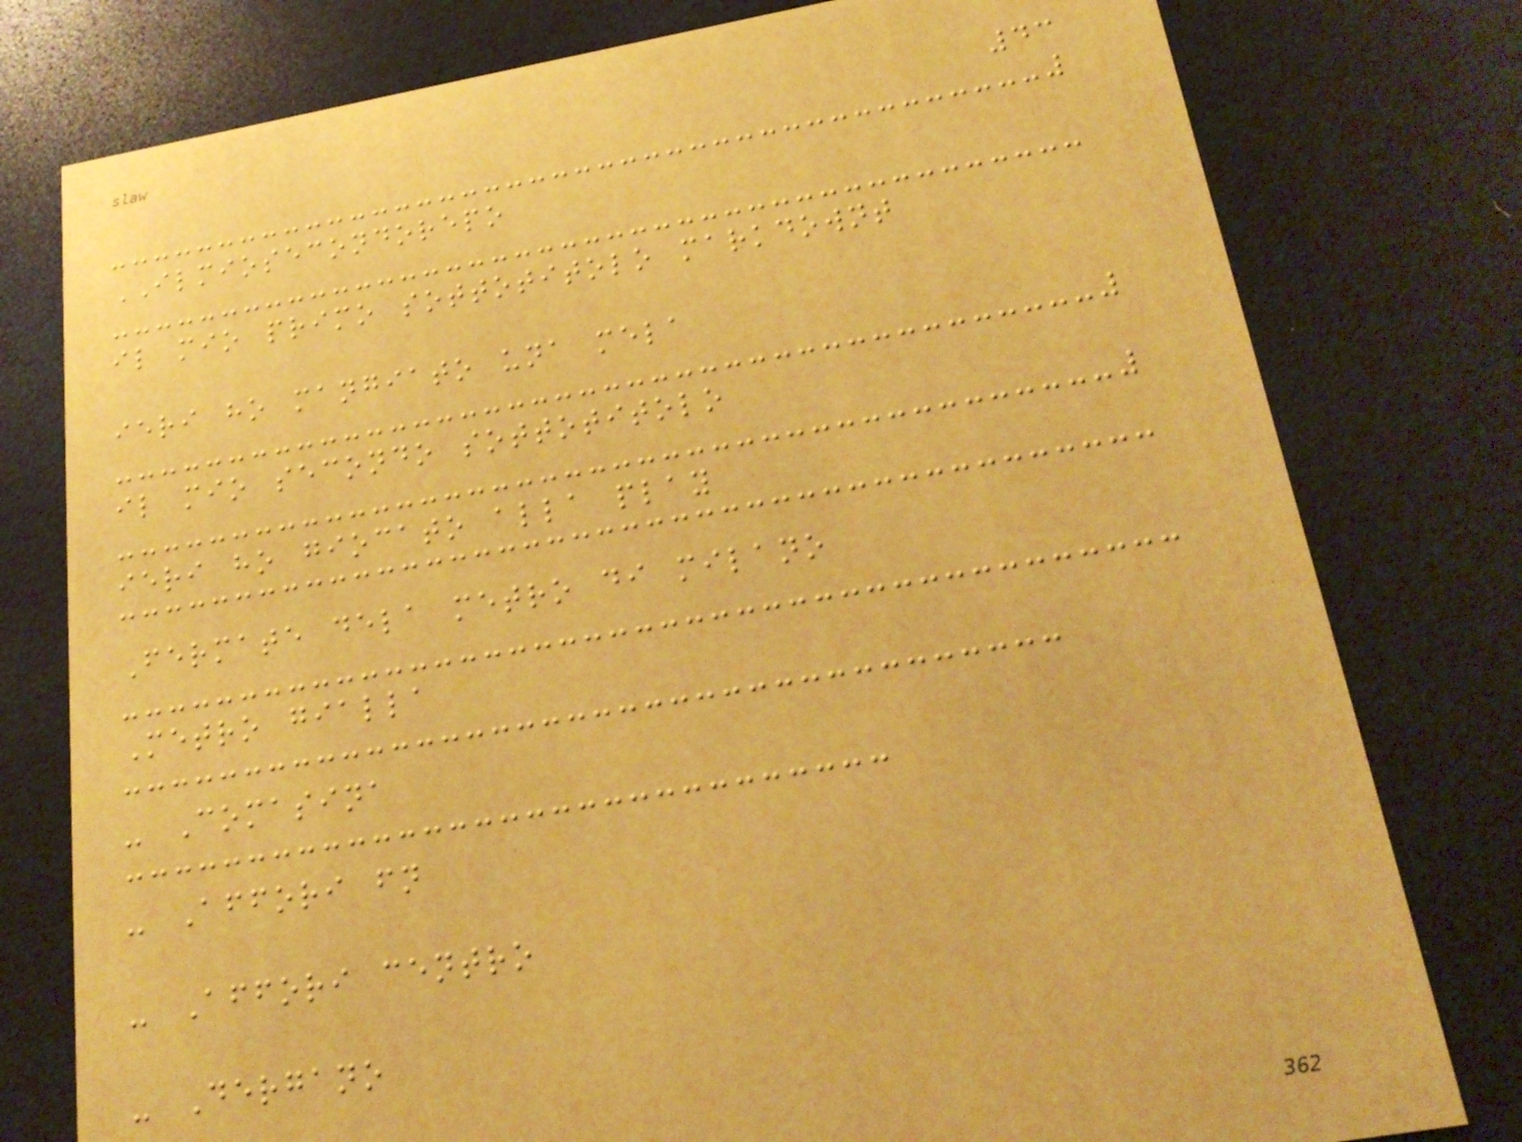43
ILMIOSECONDOREPO
il mio primo sottotitolo markdownt
ieri ho mangiato una mela
il mio secondo sottotitolo
ieri ho giocato alla play
Fermate dela metro di milano
Metro gialla
- Comasina
- Affori fn
- Affori centro
- Dergano
